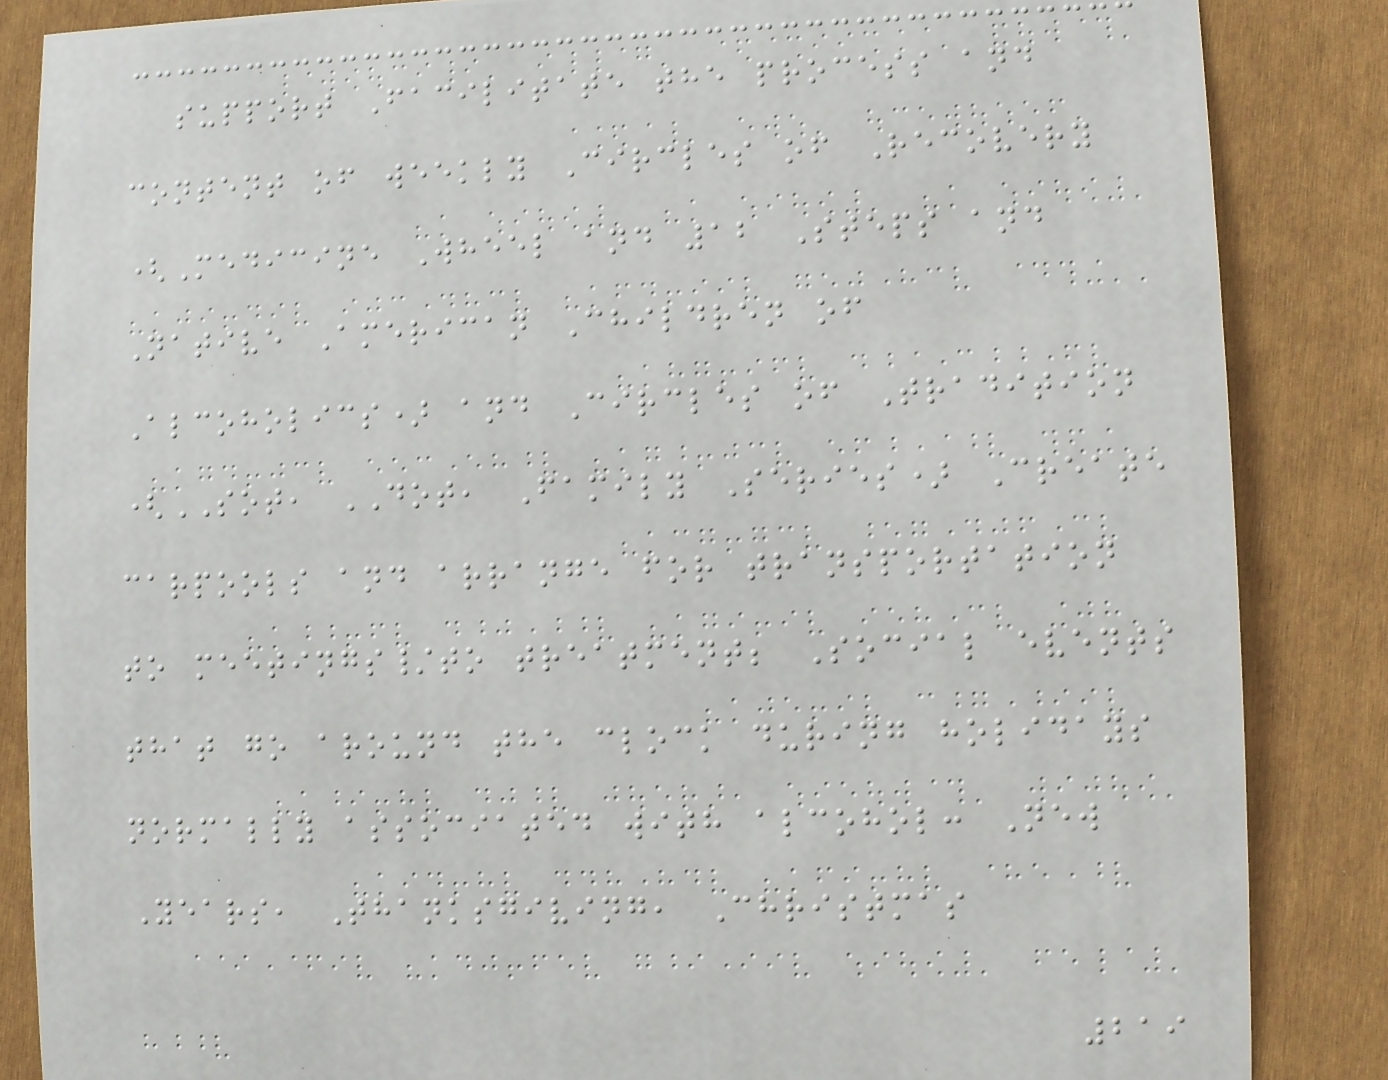support Facilitate the process and
content of weekly Circles of Recovery
(Medicine Wheel and 12 Steps and
Native American Children of
Alcoholics) and Circles of Tradition
(SOT, DOT, Family Series) Create
carpools and arrange for transportation
to meetings/to treatment; Social events
that go around the clock during holidays
normally associated with alcohol: New
Years, Thanksgiving, Christmas
219
